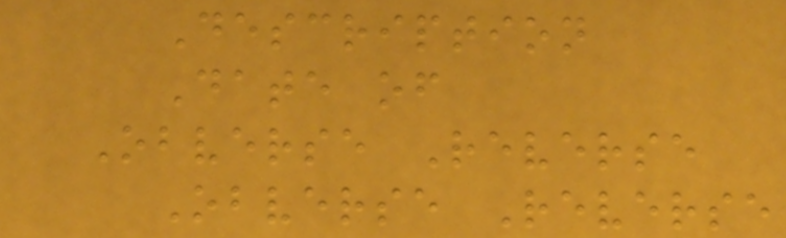Description
Date of
Obverse Reverse
Obverse Reverse
